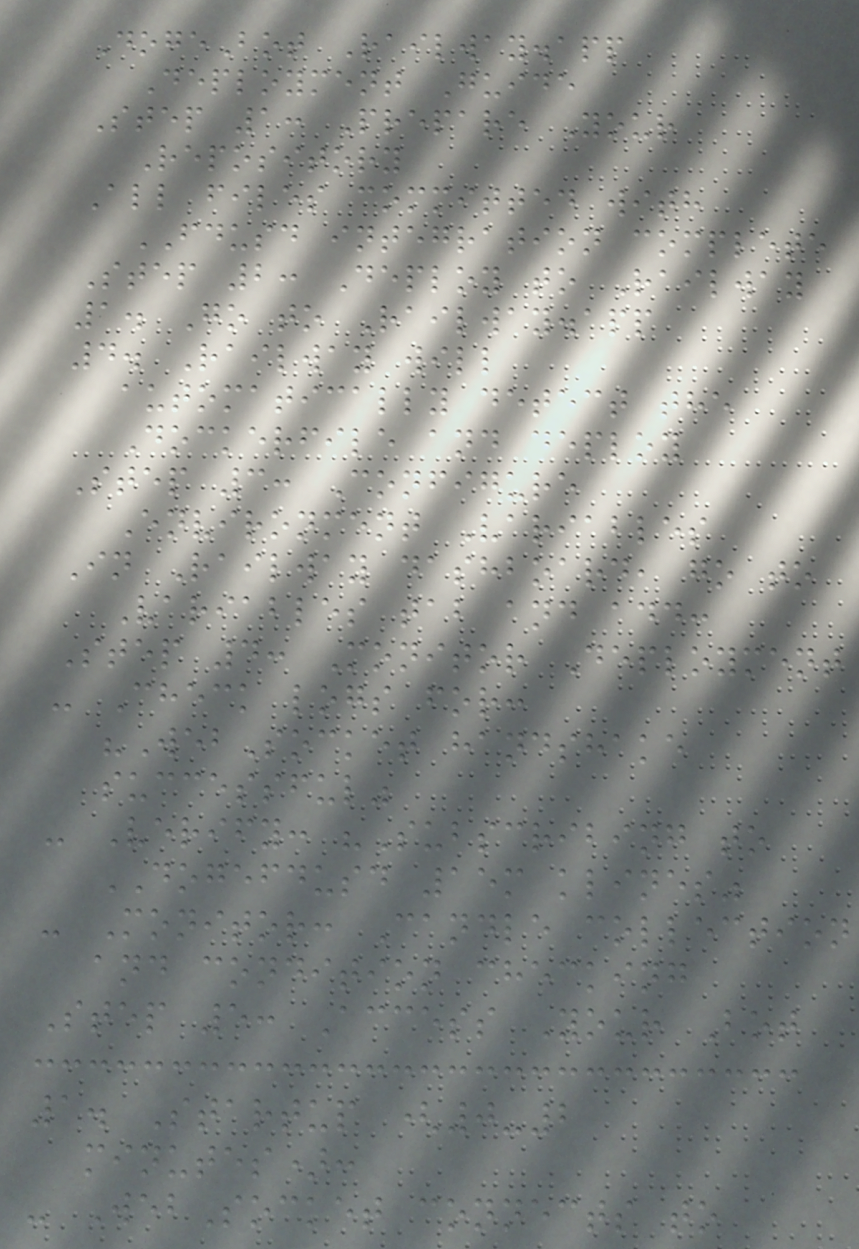DogeBot Railway.app
Deployment Guide
Step 1: Prepare Your
Repository
All files committed with
FDUSD integration complete
Step 2: Deploy to Railway
1. Go to Railway.app
4. Railway will
automatically detect the
Dockerfile and deploy
Step 3: Configure
Environment Variables
In Railway dashboard, go to
Variables tab and add:
Step 4: Monitor Deployment
- Check logs for:
"WebSocket handshake
successful"
- Verify: "Subscribing to
DOGEFDUSD 15m klines"
- Monitor: Candle collection
and condition checking
Step 5: Access Your Bot
1. Startup (0-2
minutes):
- WebSocket connects to
